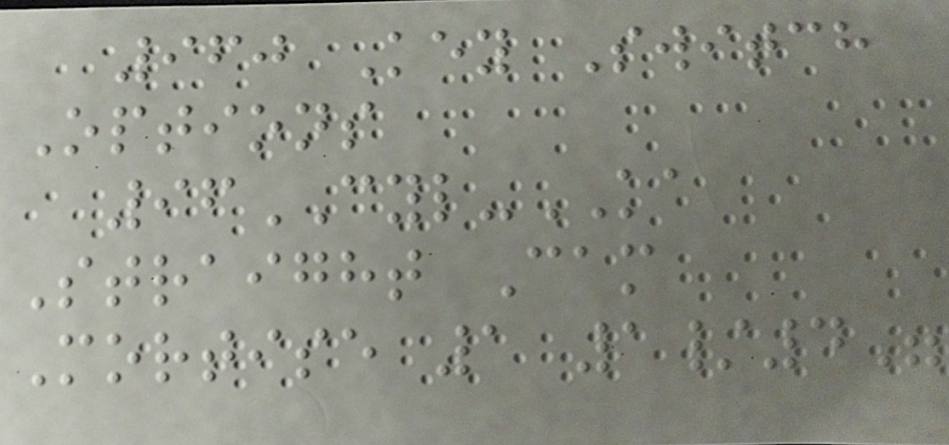960 Key Switch
Options
96CYL-KA
Straight Cam
Mortise 1 1/4"
